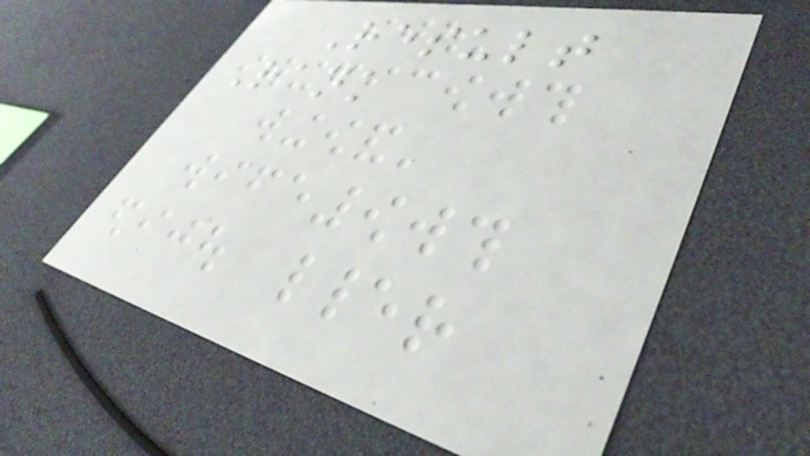Result
Rank
